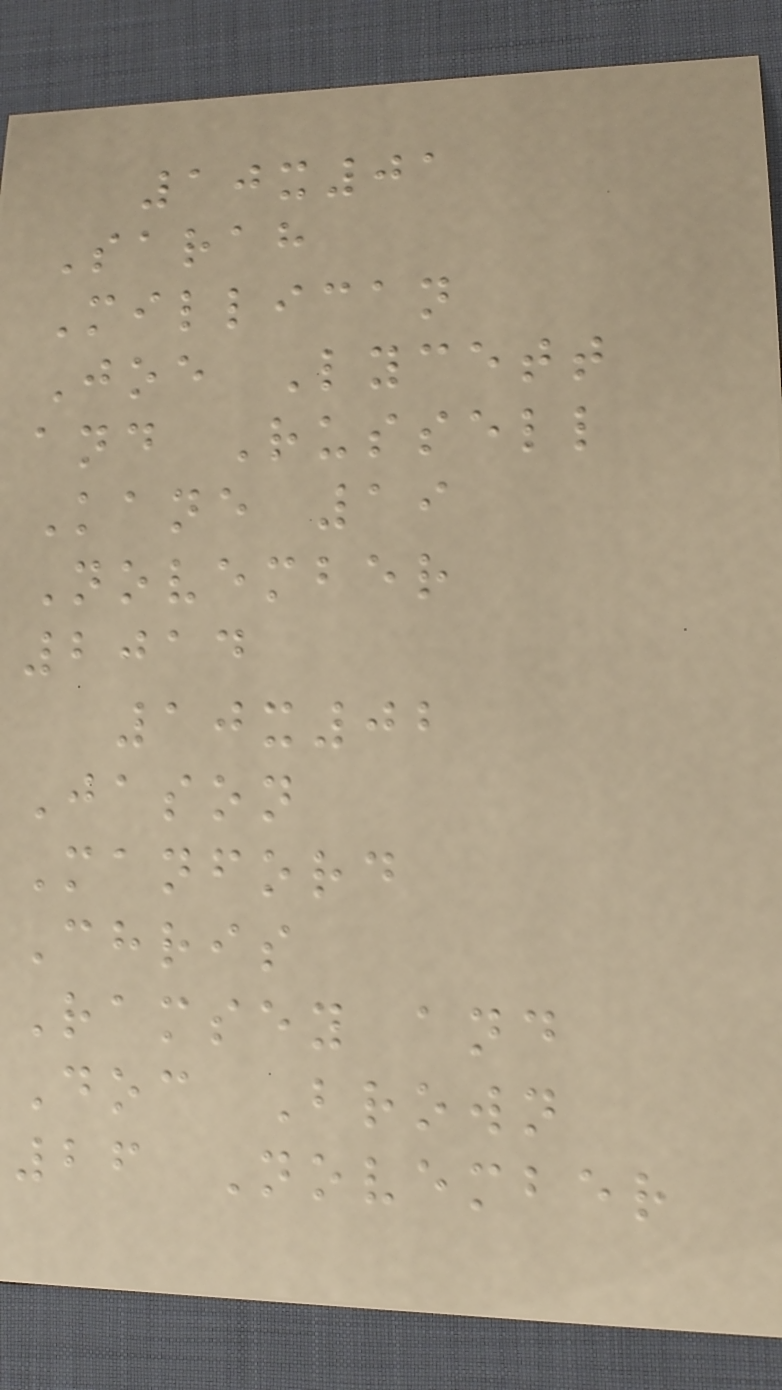10x01
Sarah
Millican
Joe Lycett
and Russell
Kane 19
November
2014
10x02
Jason
Manford
Chris
Ramsey and
Doc Brown
26 November
